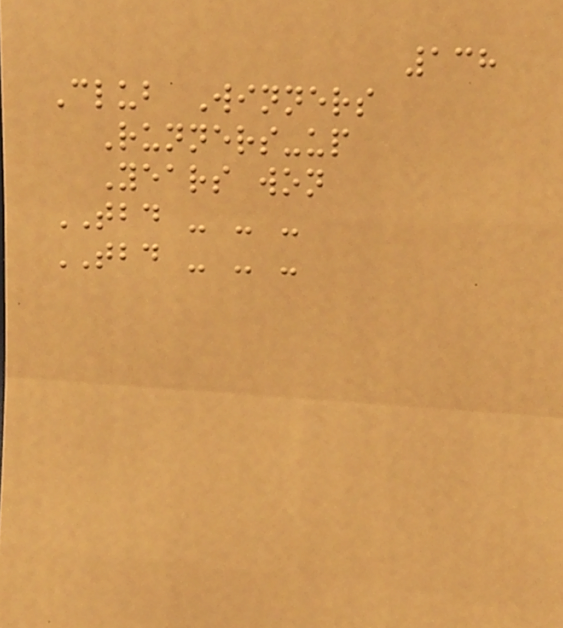138
Club Winners
Runners-up
Years won
TBD - - -
TBD - - -
